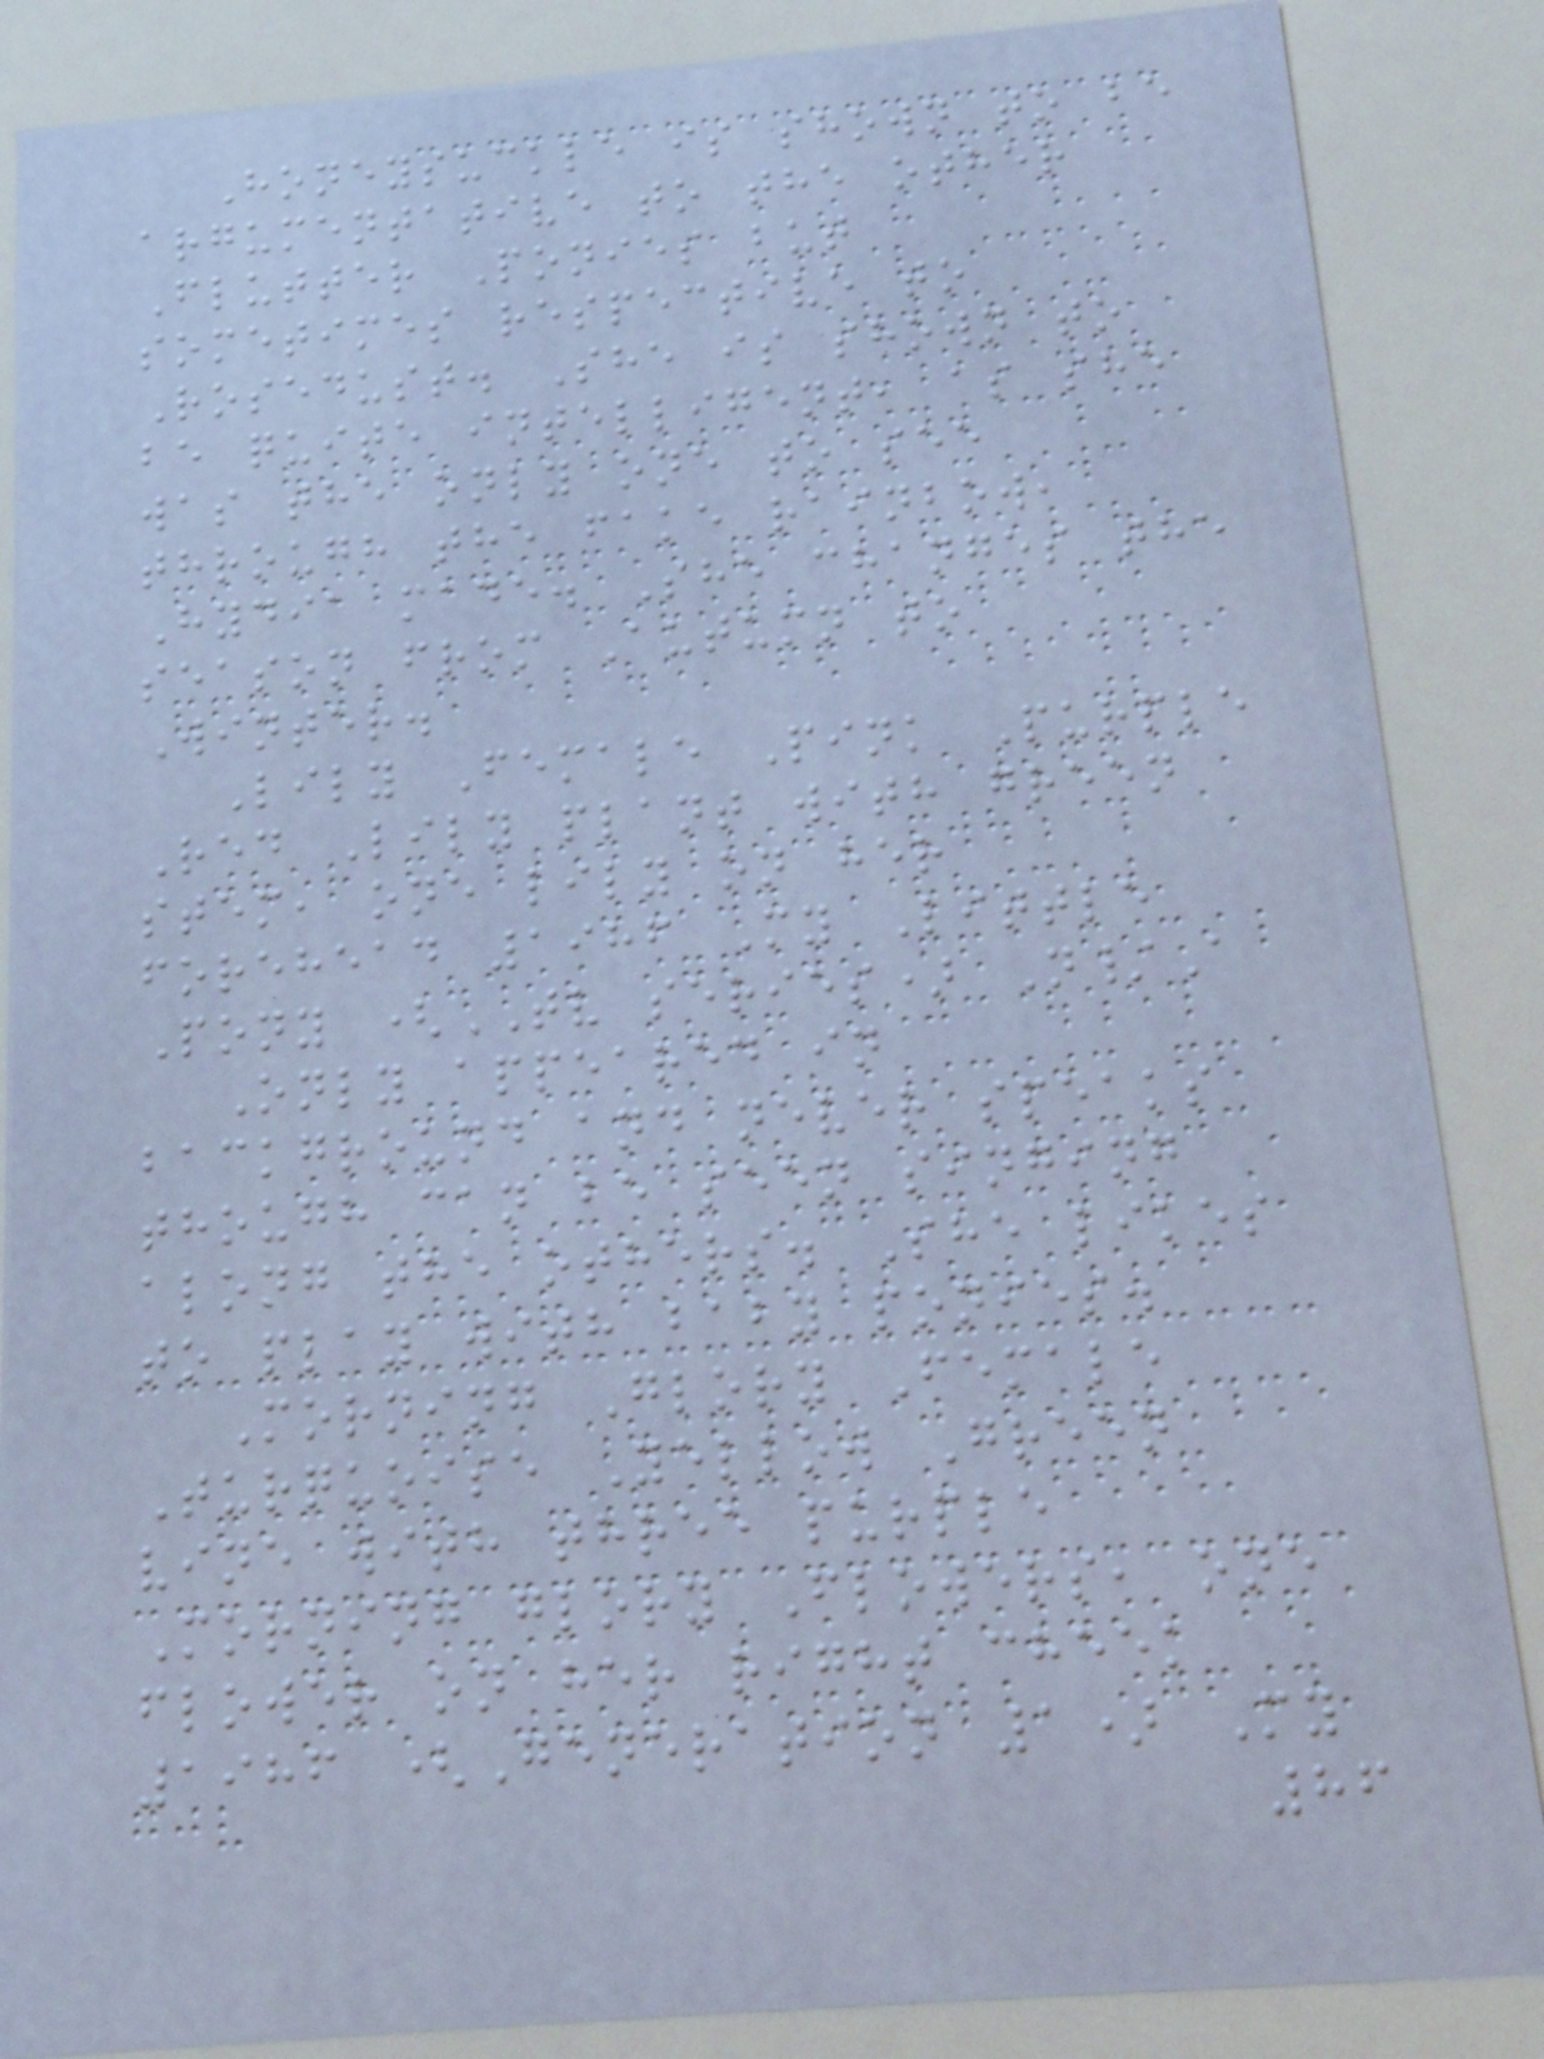Honeysuckle is shown to be
argumentative to the other
Flutter Ponies but
sometimes respective to
Rosedust. She is shown to
be quite intelligent, as she
was the only one to see
through the fake rainbow,
Hydia made. She changes the
season from Autumn to
Winter.
Lily Female Pink Purple
Red Lily plant with green
stem, one lily on her
forehead 1986 My Little
Pony (TV series) N/A
Only appeared in
background and never speaks
though can be seen singing
along the others. She likes
to play with baby ponies.
Morning Glory Female
Turquoise Yellow Green
vine with three purple
Morning glory Flowers, one
flower on her right cheek
1986 (Generation 1) My
86
